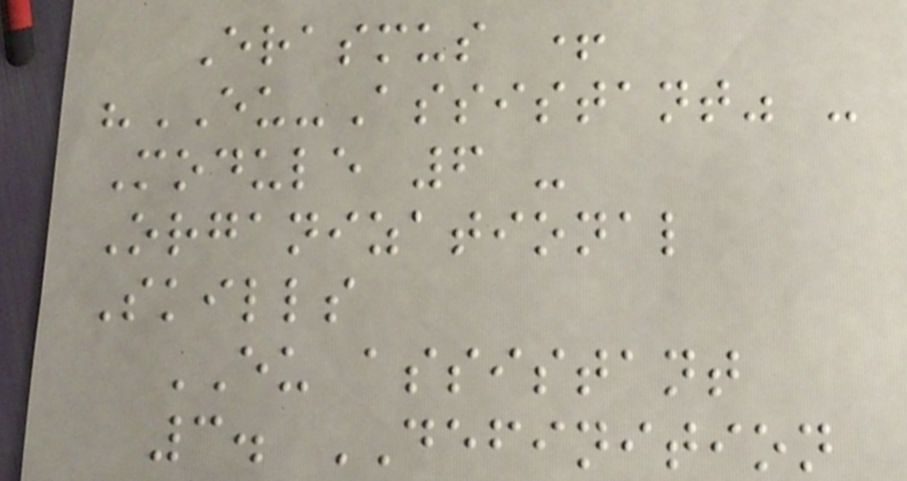Erasmus +
"EU-Assistant" -
Module 6 -
Organizational
Skills
EU assistant
3. DEFINITION
